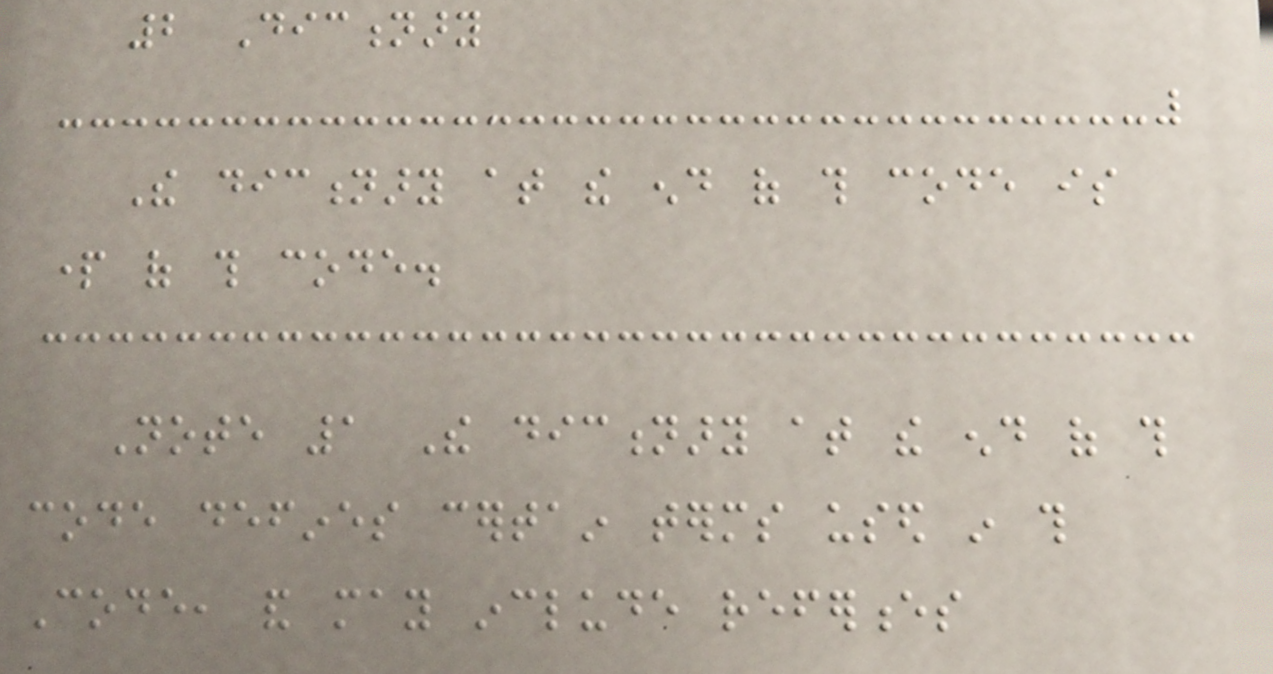2 Dictionary
The dictionary at the end of this code is
part of this code.
Note 1 The dictionary at the end of this
code defines certain terms used in this
Code, and may include references
